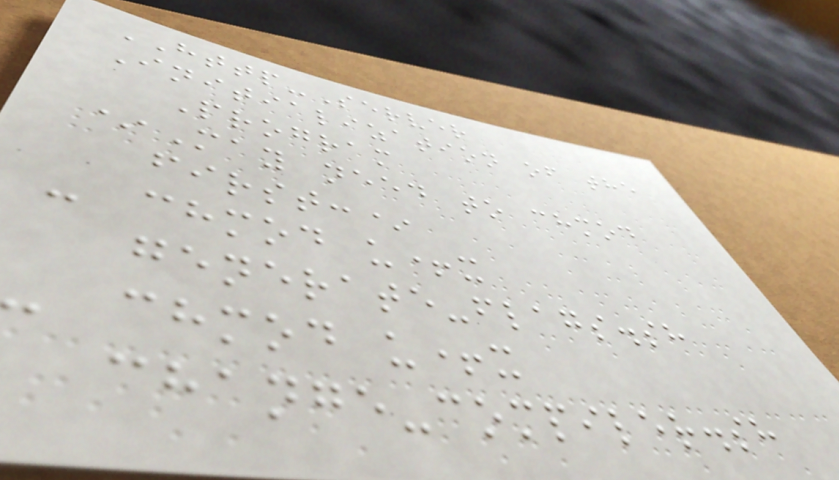HTTP-Server
Initialization of the
Program
*May need to chmod
first:*
- chmod u+x
generate-flags.sh
- chmod u+x
change-compiler.sh
